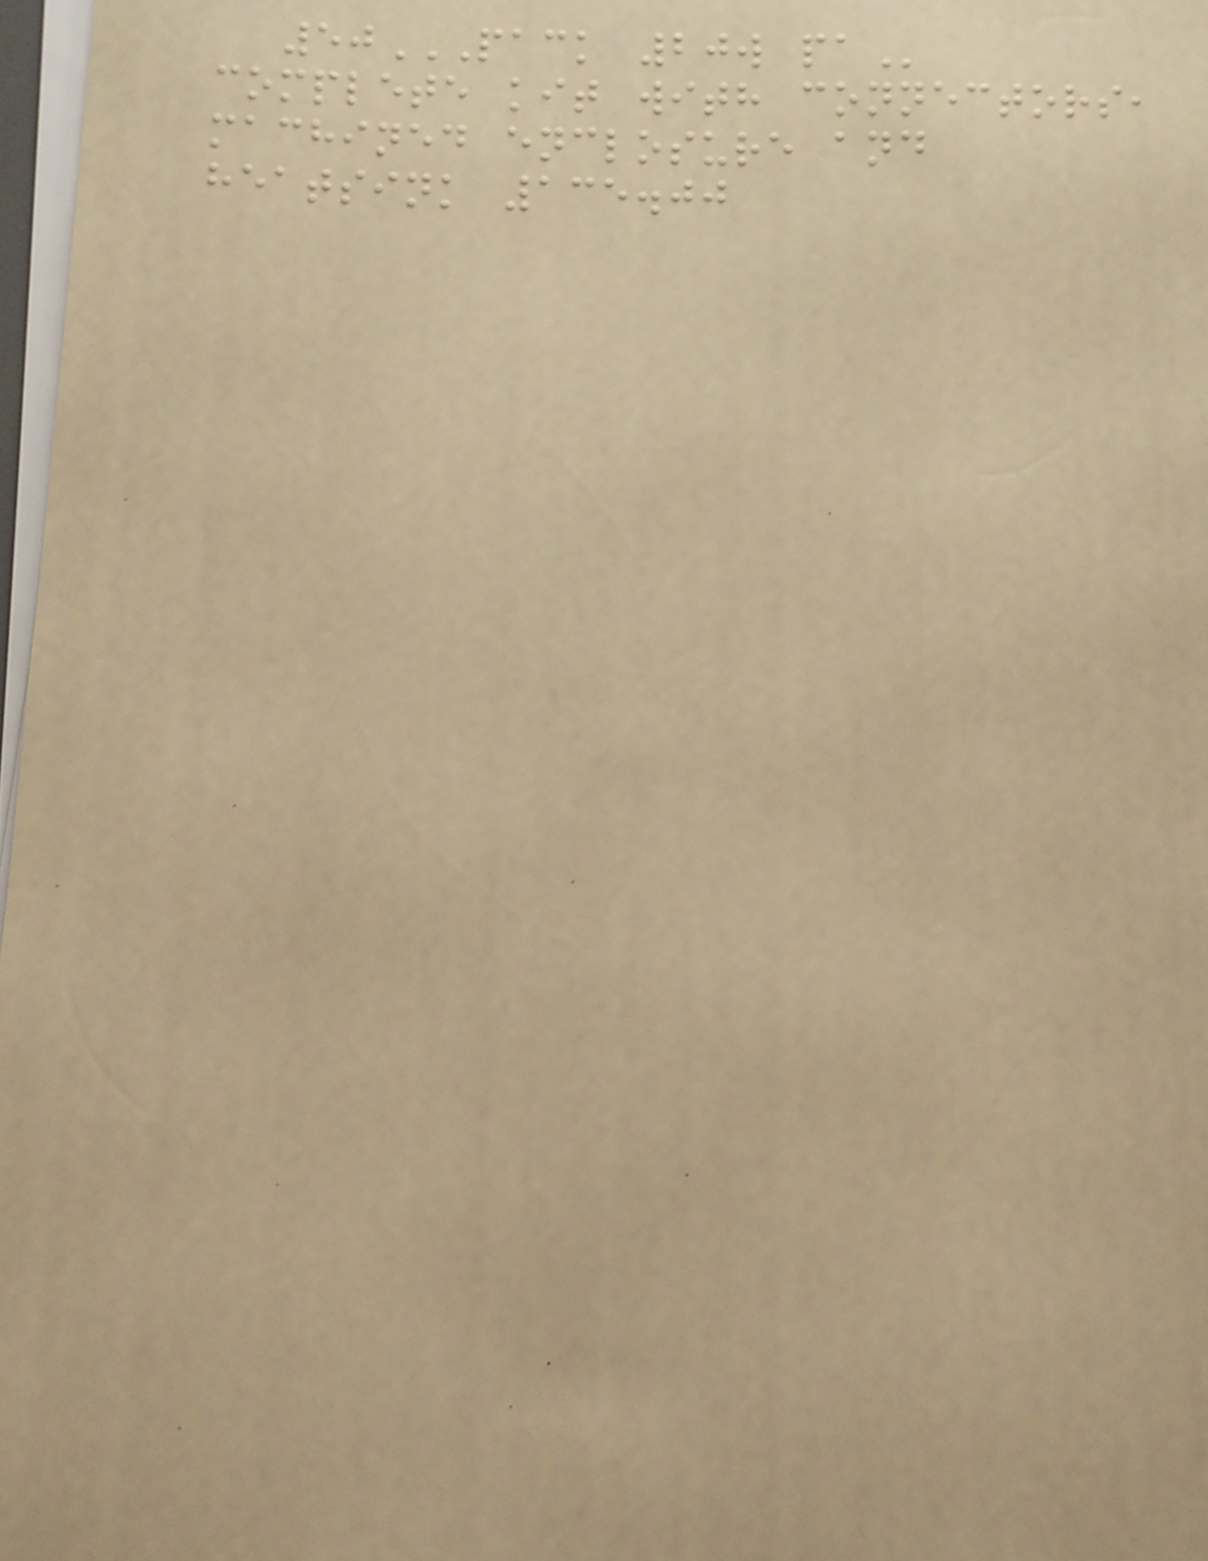50PACK 20W PA
complete kit with connectors,
machined enclosure and
heatsink 135.00
